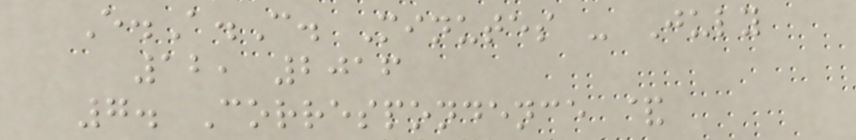E.A.C. Minutes - July
12, 2016
7. Correspondence &
